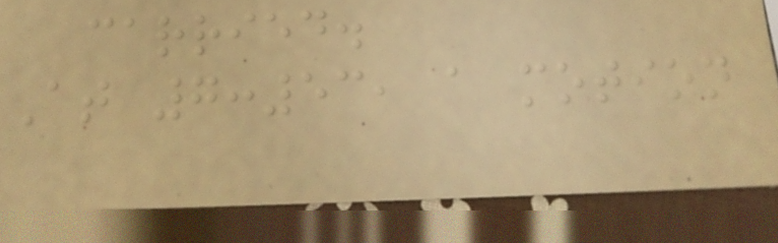carried.
At 7:53, a motion
